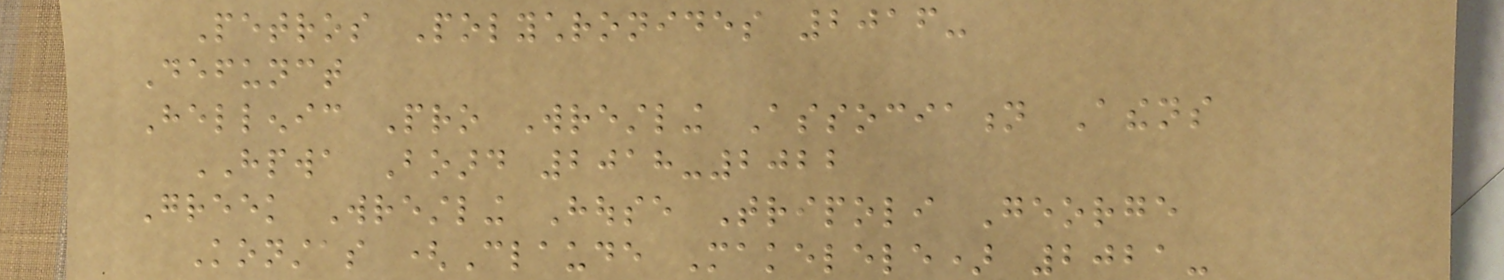Petros Polychronides 2016-
Defunct
Hellenic Pro Wrestling Association Athens
HPWA Board 2018-2022
Greek Wrestling House Tripoli George
Konstas (Claude Makelele) 2021-
